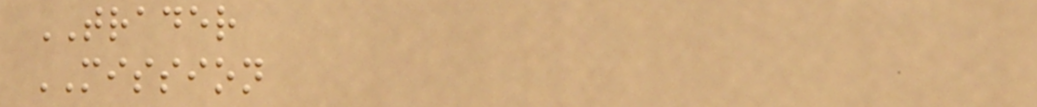TRADER
MISSION
